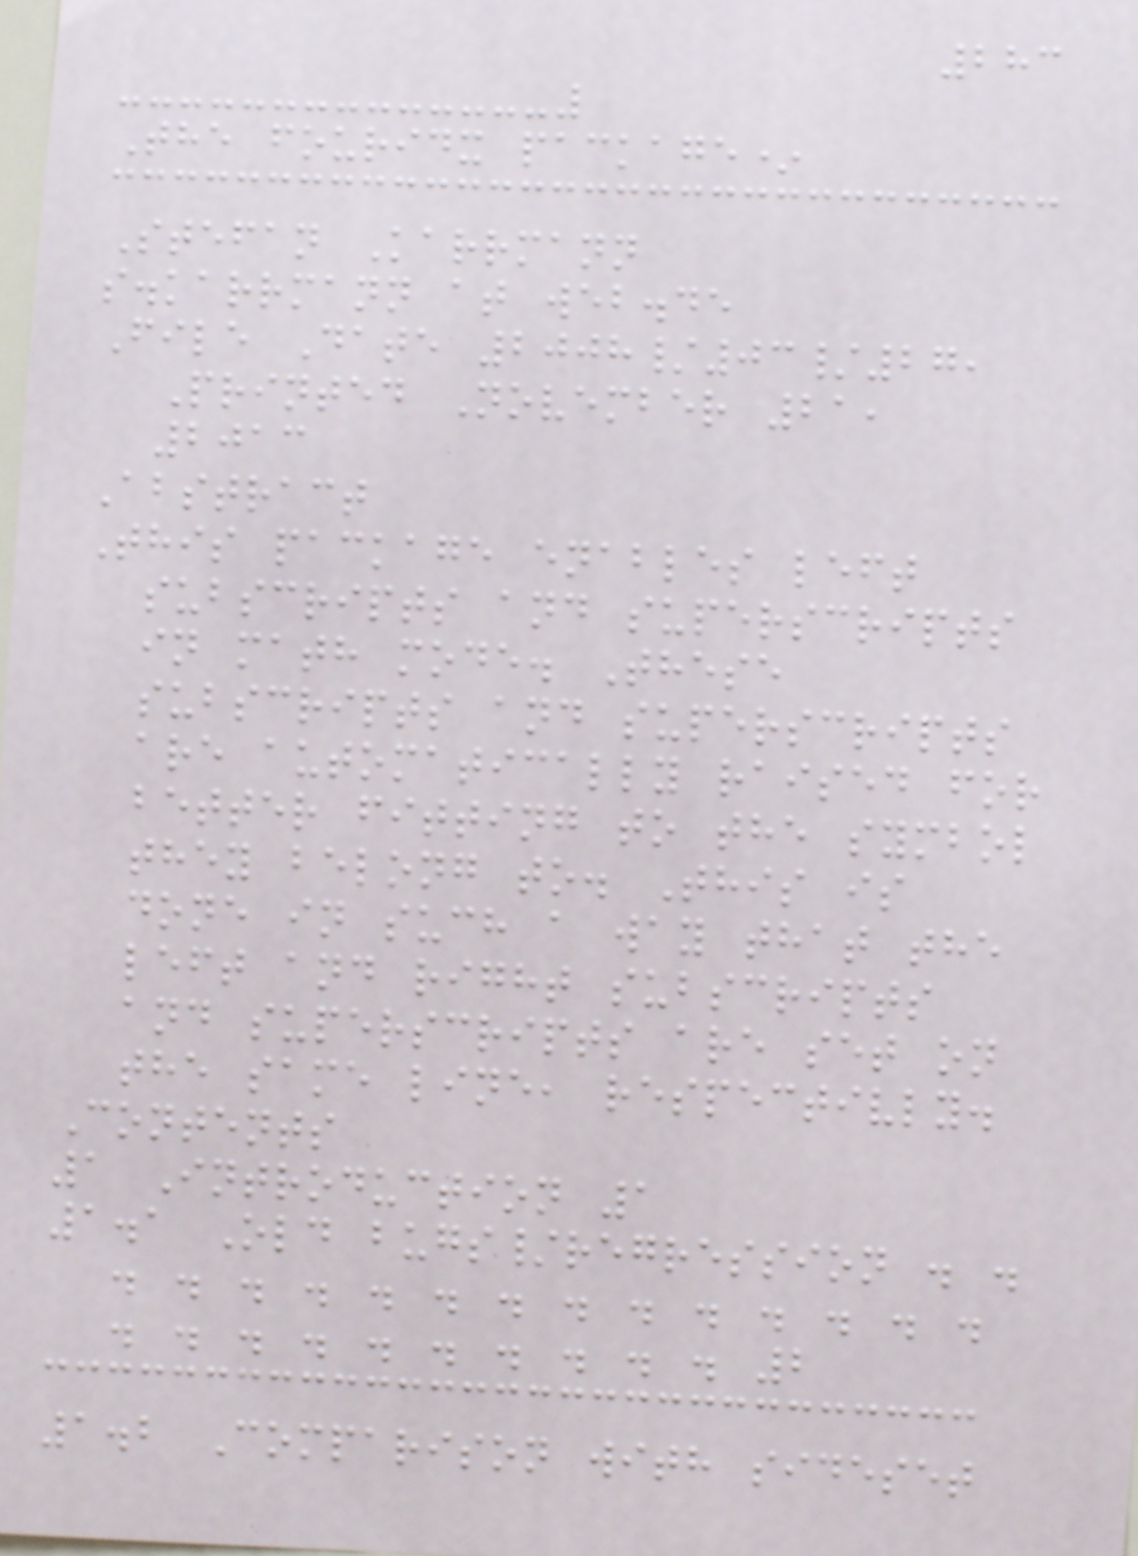283
The fouridx package*
Stefan Karrmann
s.karrmann at web.de
File Date 2008/03/27,
Printed November 21,
2013
Abstract
This package enables left
subscripts and superscripts
in math mode. These
subscripts and superscripts
are automatically raised for
better fitting to the symbol
they belong to. This is
done in such a way that the
left and right subscripts
and superscripts are set on
the same line, respectivly.
Contents
1 Introduction 1
1.1 Old bugs/regression . .
. . . . . . . . . . . . . .
. . . . . . . . . . 2
1.2 Comparison with sideset
